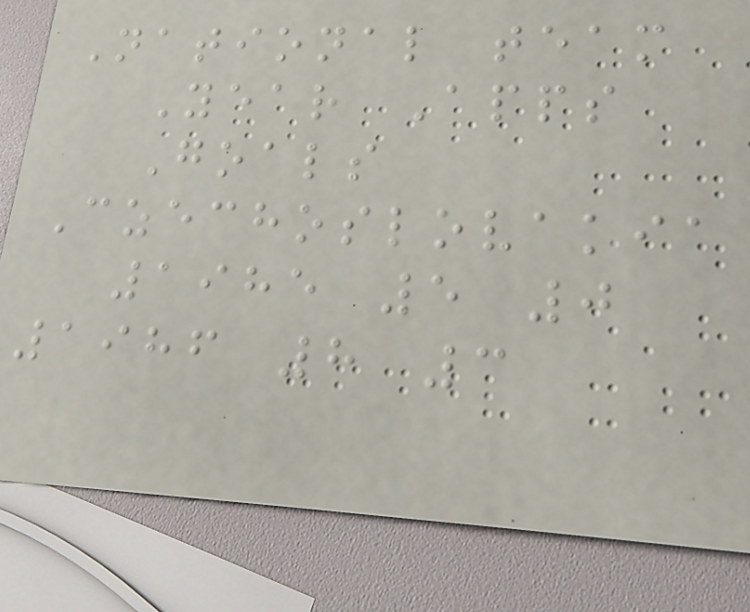National team
Year Apps
Goals
Czechoslovakia
1985 5 0
1986 8 3
